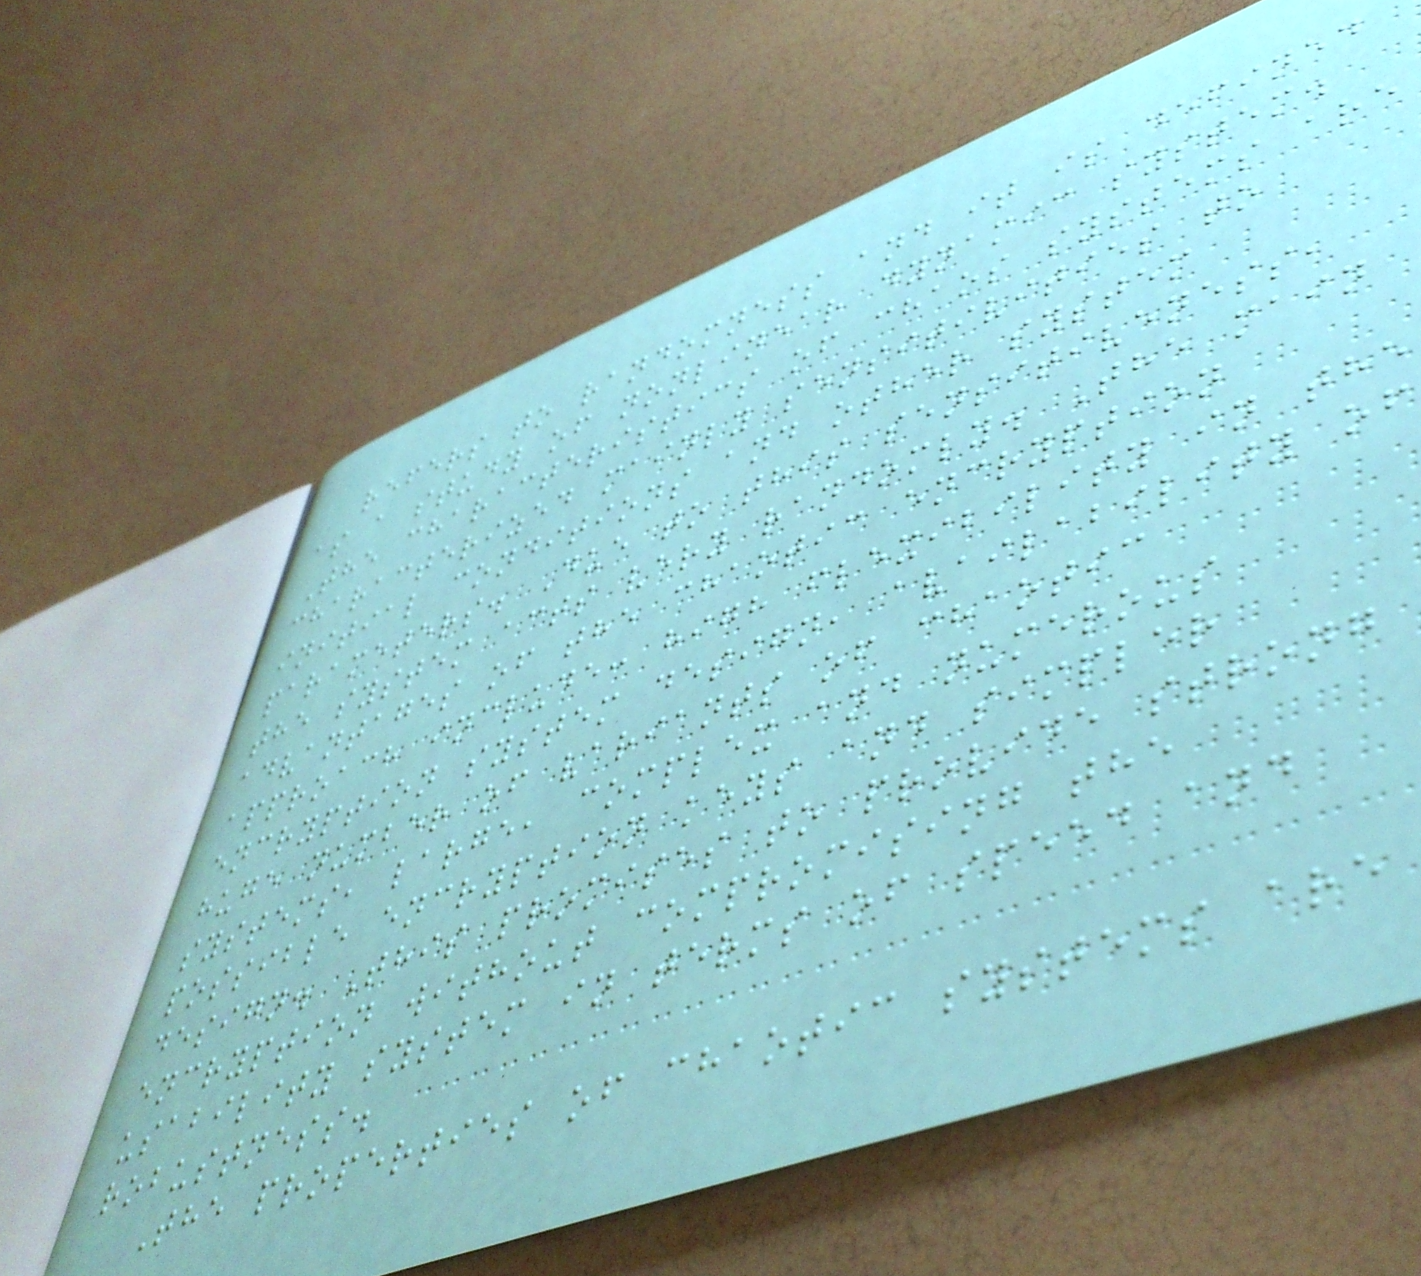refers to randomness and it is defined
as a study of nonlinear dynamic system.
The characteristics of chaos systems are
characterized mainly sensitivities to
initial conditions and other system
parameters. Due to this sensitiveness,
the system acts very randomly. The main
advantages of the chaotic encryption
approach include: high flexibility in the
encryption system design, availability of
huge number of variants of chaotic
systems, large, complex and numerous
possible encryption keys and simpler
design. This promises to provide strong
encryption without compromising the
usability system in terms of speed and
robustness.
The properties of chaotic systems are
